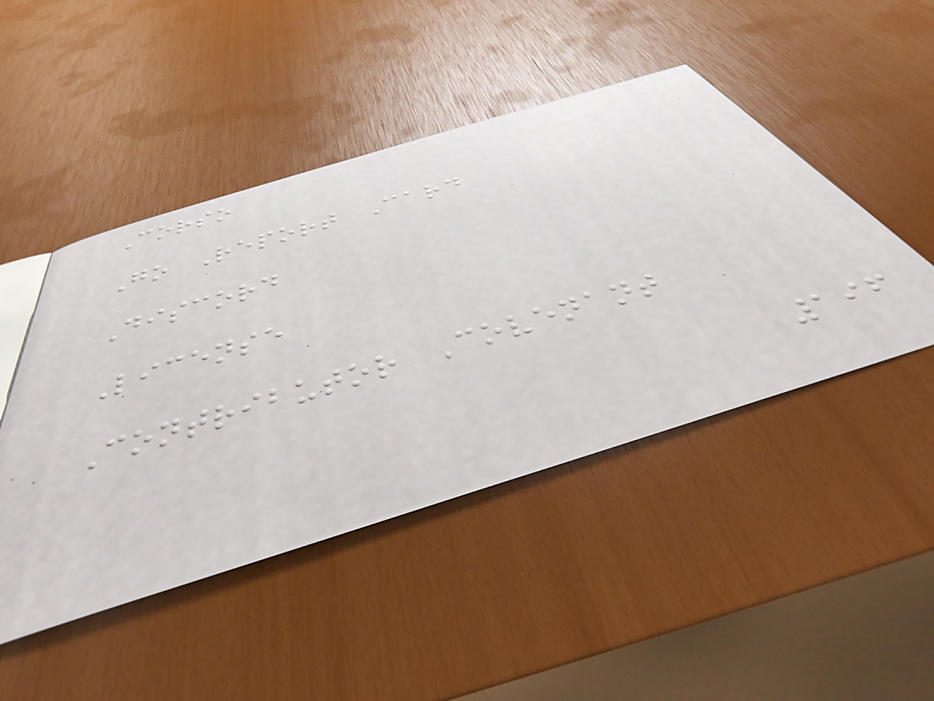Corso
Go Report Card
Discord
License
Contributor Covenant
196
